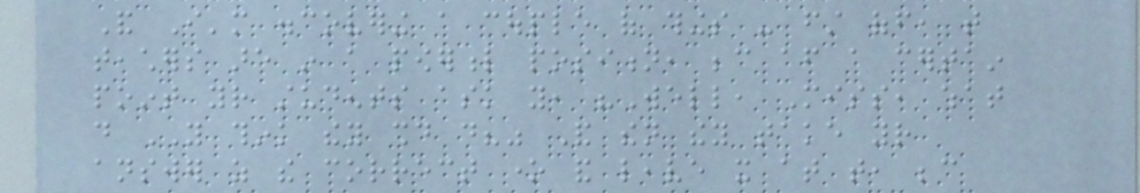And I'm discovering a couple of things - first off, that
teachers are in a powerful position, because after a certain
point your students ask you, "Well, Miss, what
do YOU think they should do?" And then they take your
answer as the correct one and leave it at that, because
